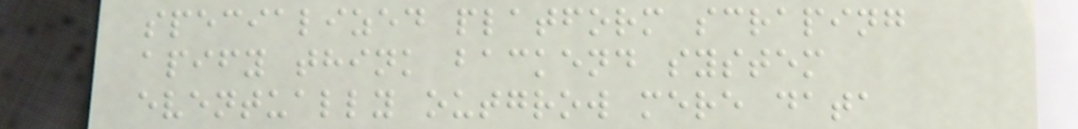specialized platform scraping
apify think backend system
eventually outgrow mere data
